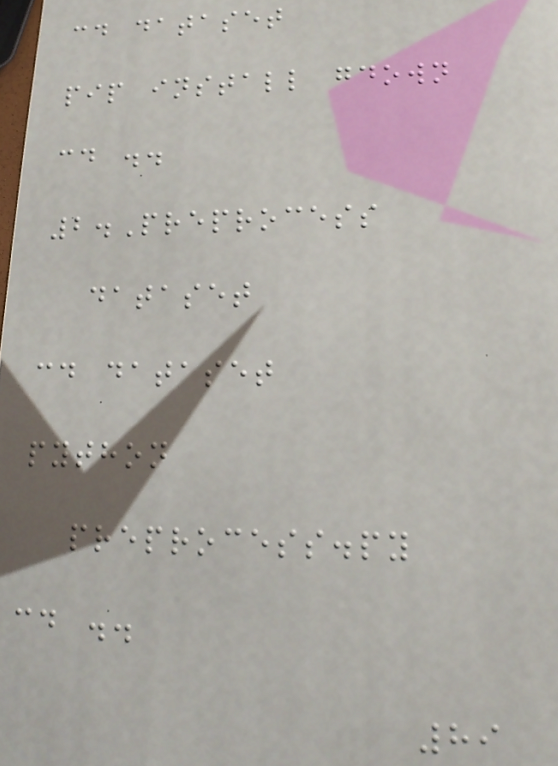cd dataset
pip install gdown
cd ..
2.Preprocess
dataset
cd dataset
python
preprocess.py
cd ..
89
